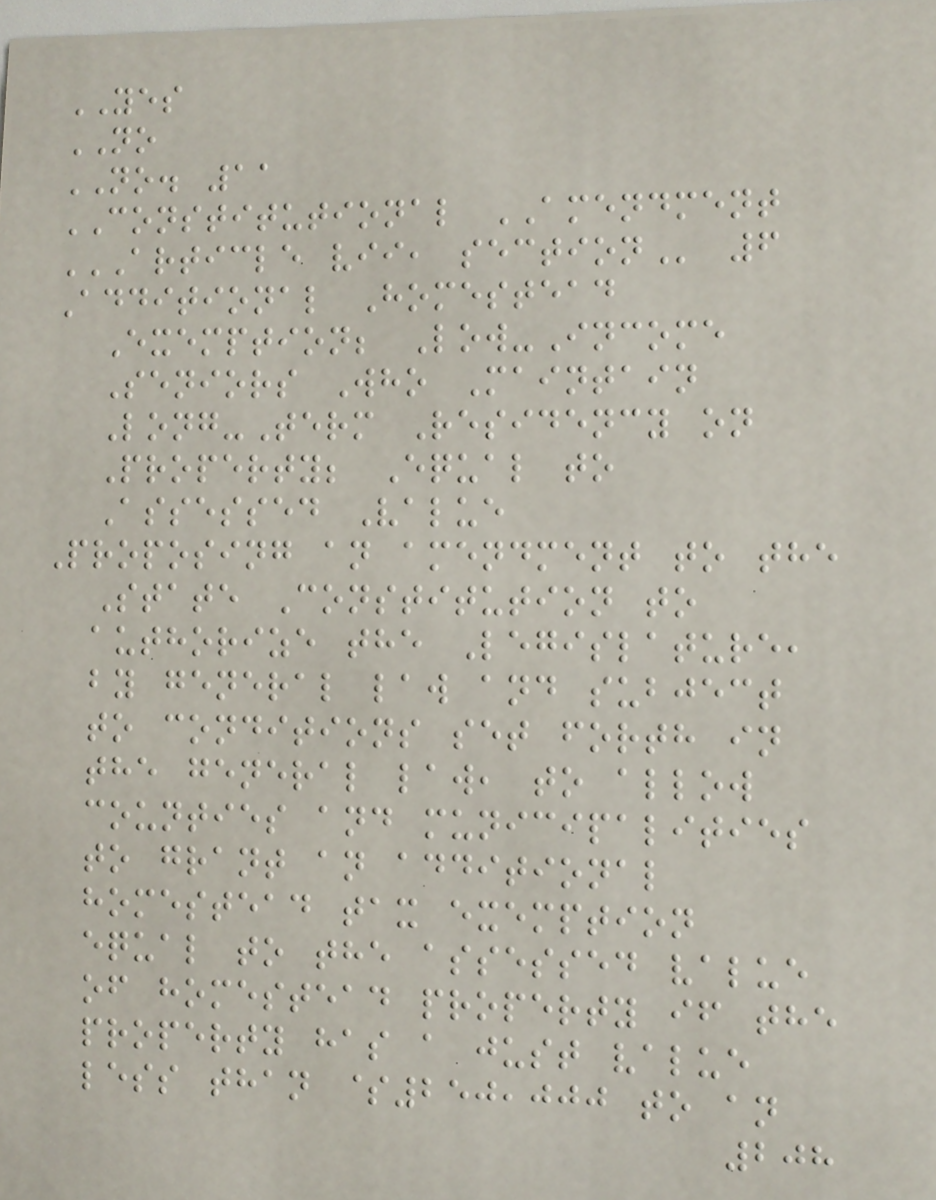YES
NO
NO. 11
CONSTITUTIONAL AMENDMENT
ARTICLE VII, SECTION 6
Additional Homestead
Exemption; Low-Income
Seniors Who Maintain
Long-Term Residency on
Property; Equal to
Assessed Value
Proposing an amendment to the
State Constitution to
authorize the Legislature,
by general law and subject
to conditions set forth in
the general law, to allow
counties and municipalities
to grant an additional
homestead tax exemption
equal to the assessed value
of homestead property if the
property has a just value
less than $250,000 to an
208
